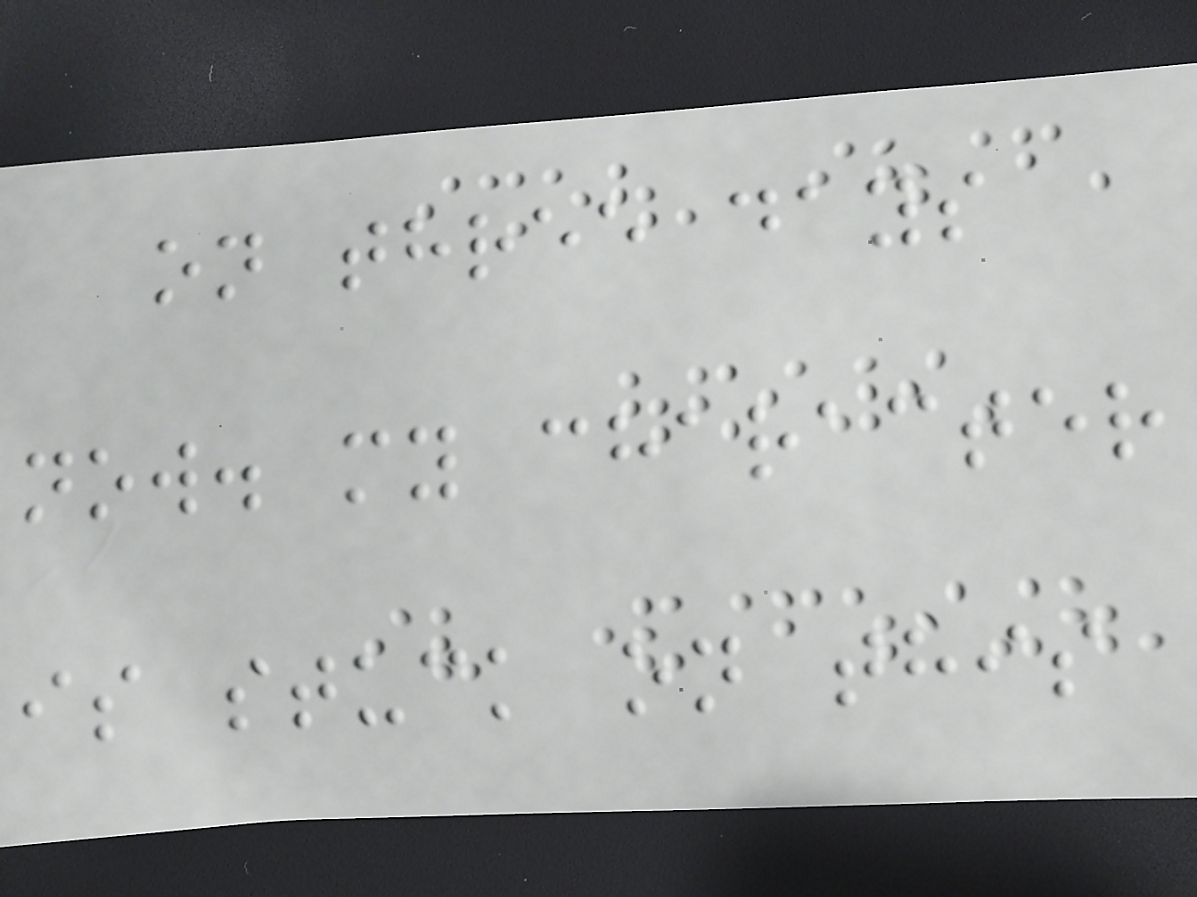on three days
now. my character
is stuck on this
